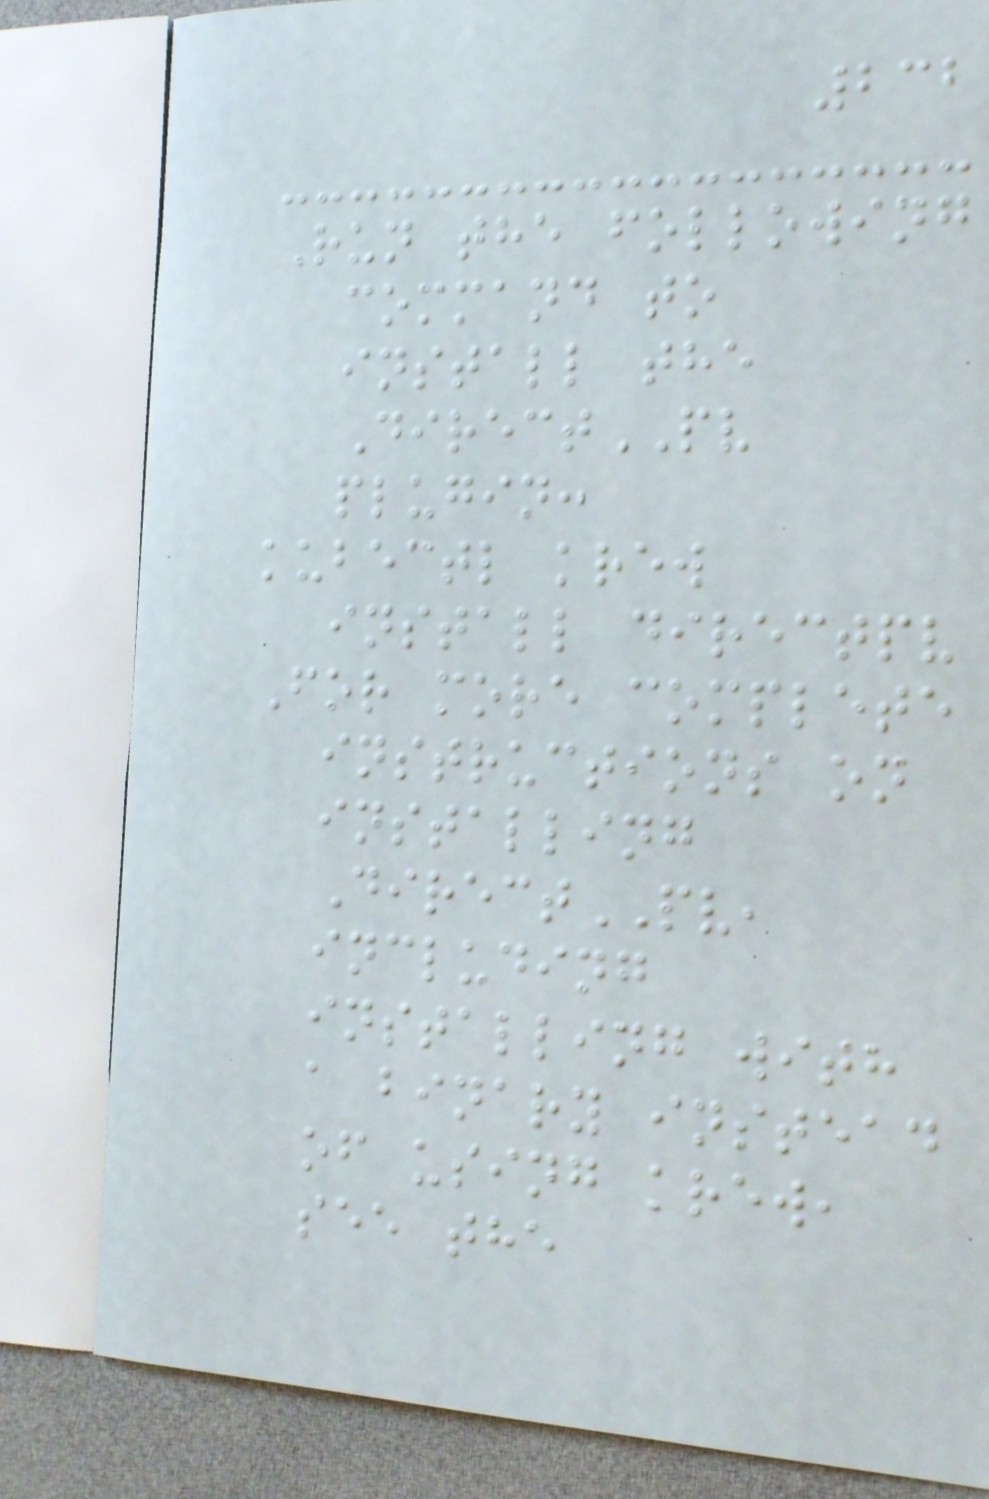232
Run the following
command to
install the
DirectPV
plugin:
kubectl krew
install directpv
For more complete
instructions on
installing
DirectPV,
including
installing with
a binary instead
of using krew,
see the
